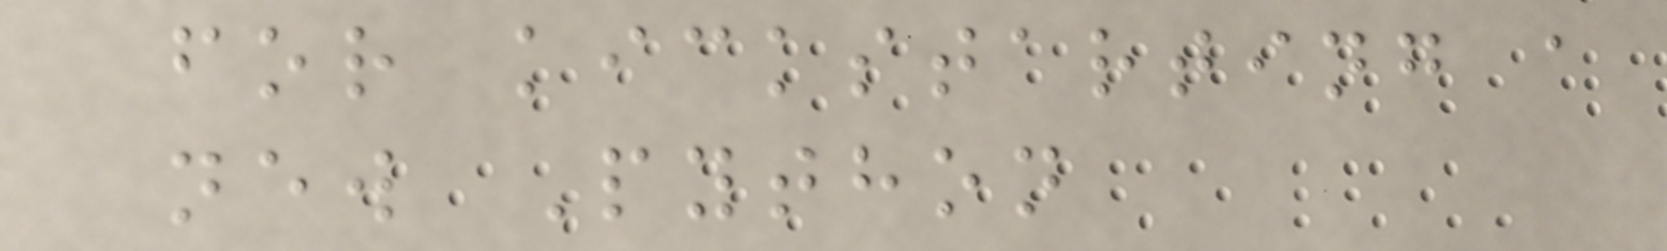for kickstarting a
new Python
